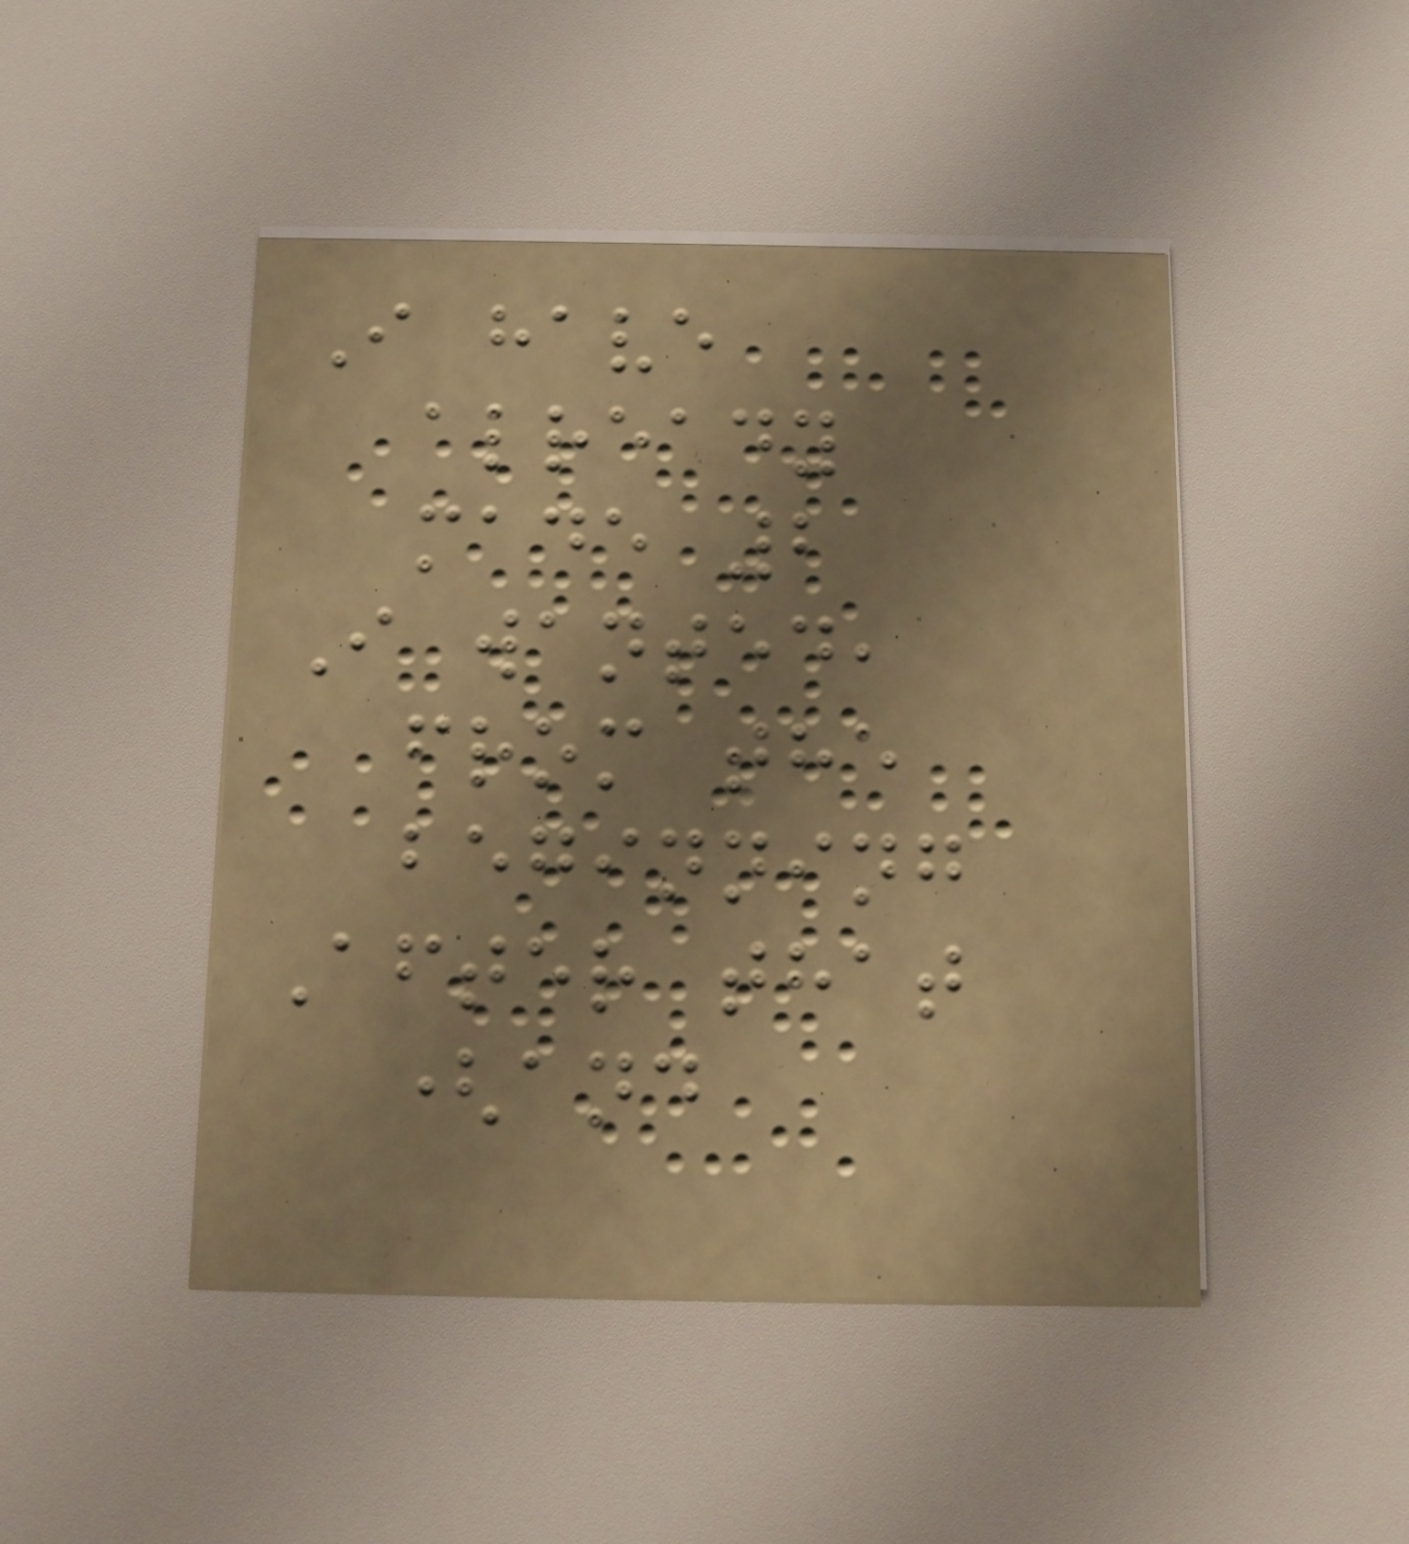I have
already
made 2
I wanted,
from the
beginning
After that
(and
